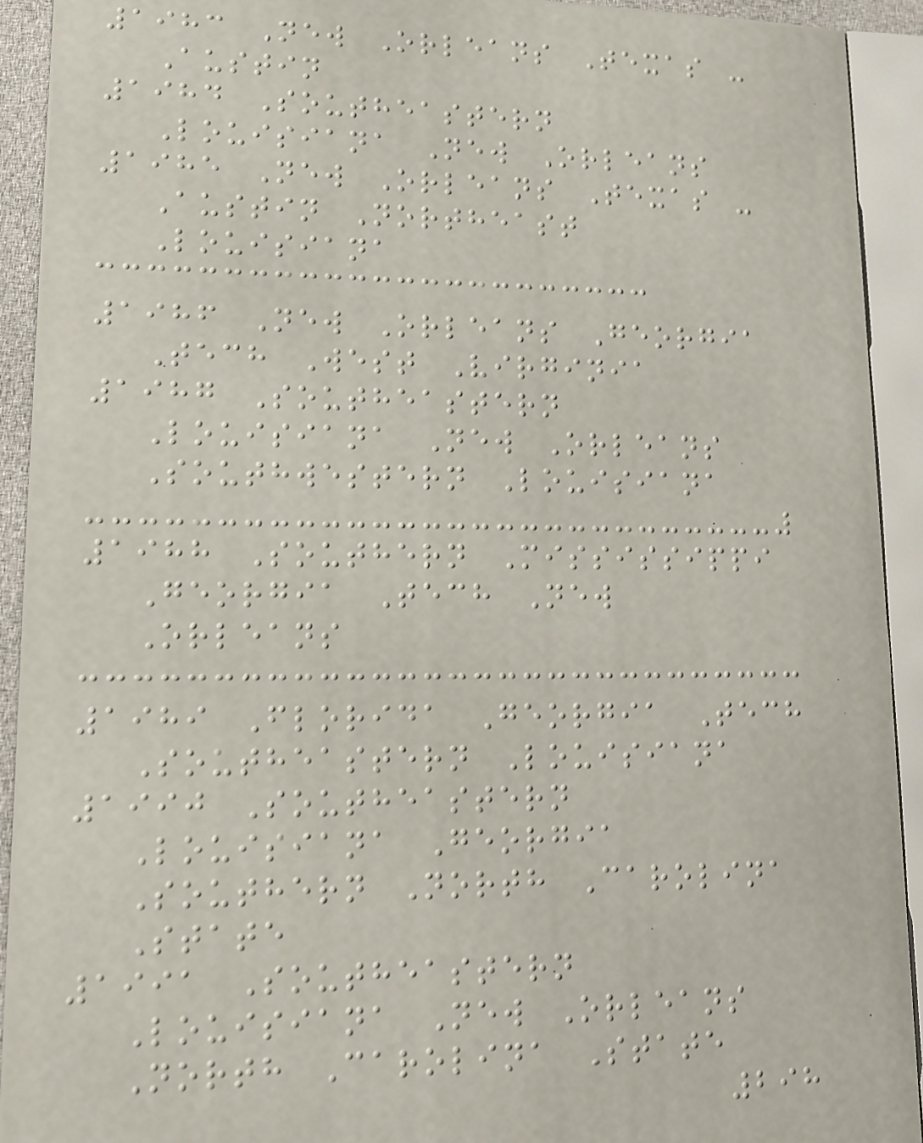1983 New Orleans Texas -
Austin
1984 Southeastern
Louisiana New Orleans
1985 New Orleans Texas -
Austin Northeast
Louisiana
1986 New Orleans Georgia
Tech West Virginia
1987 Southeastern
Louisiana New Orleans
Southwestern Louisiana
1988 Southern Mississippi
Georgia Tech New
Orleans
1989 Florida Georgia Tech
Southeastern Louisiana
1990 Southeastern
Louisiana Georgia
Southern North Carolina
State
1991 Southeastern
Louisiana New Orleans
North Carolina State
298
